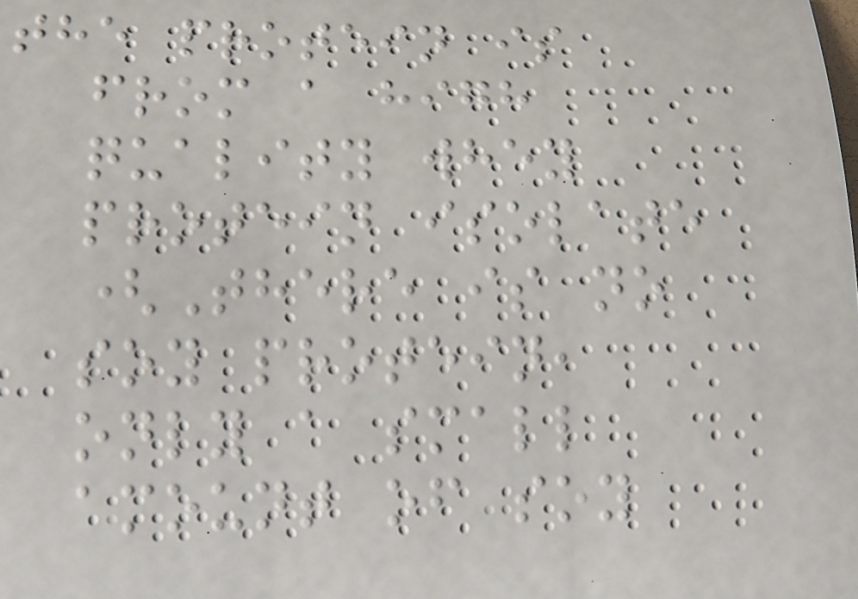the protein is
from a high
quality whey
protein isolate
(There is no
soy protein,
only a small
amount of soy
